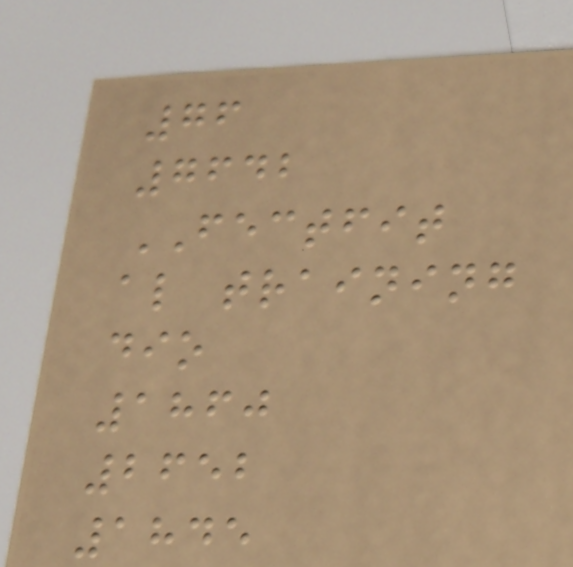76
7642
FECTFIT
al training
dio
1860
2652
1845
